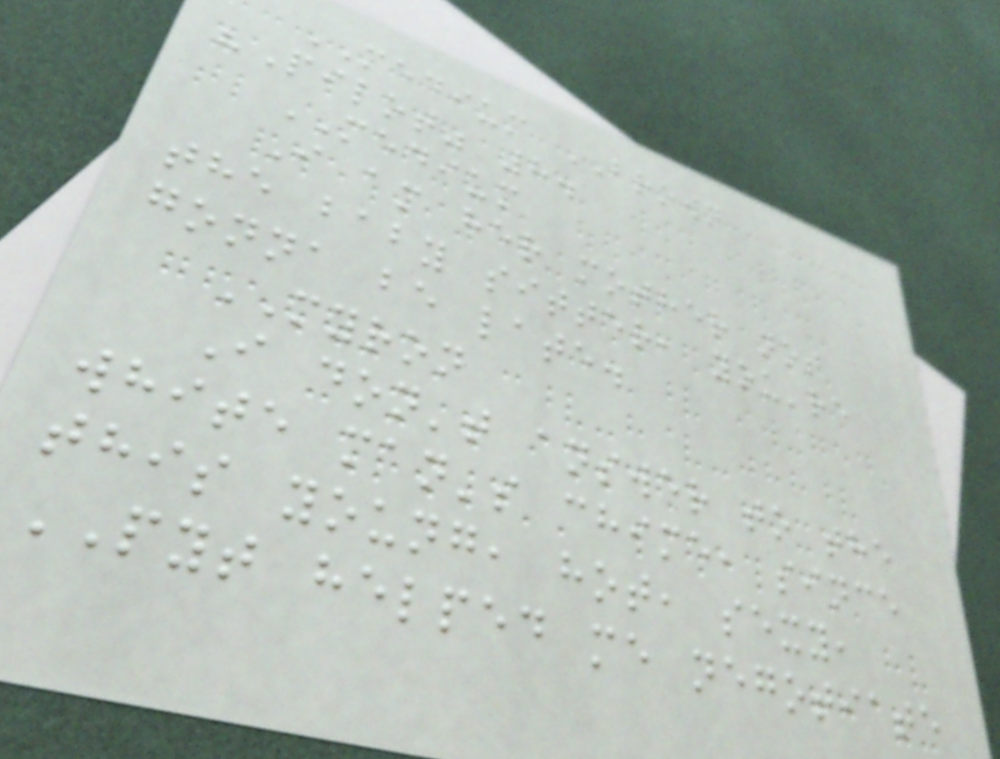MEDIUM BROWN
"Pilot" 8.
MEDIUM
I am her mother not
the baby sitter, you're
gonna be late.
MYRON
I don't answer to the
white man's chime, since
this young, hot, sexy,
PYT helped me negotiate
